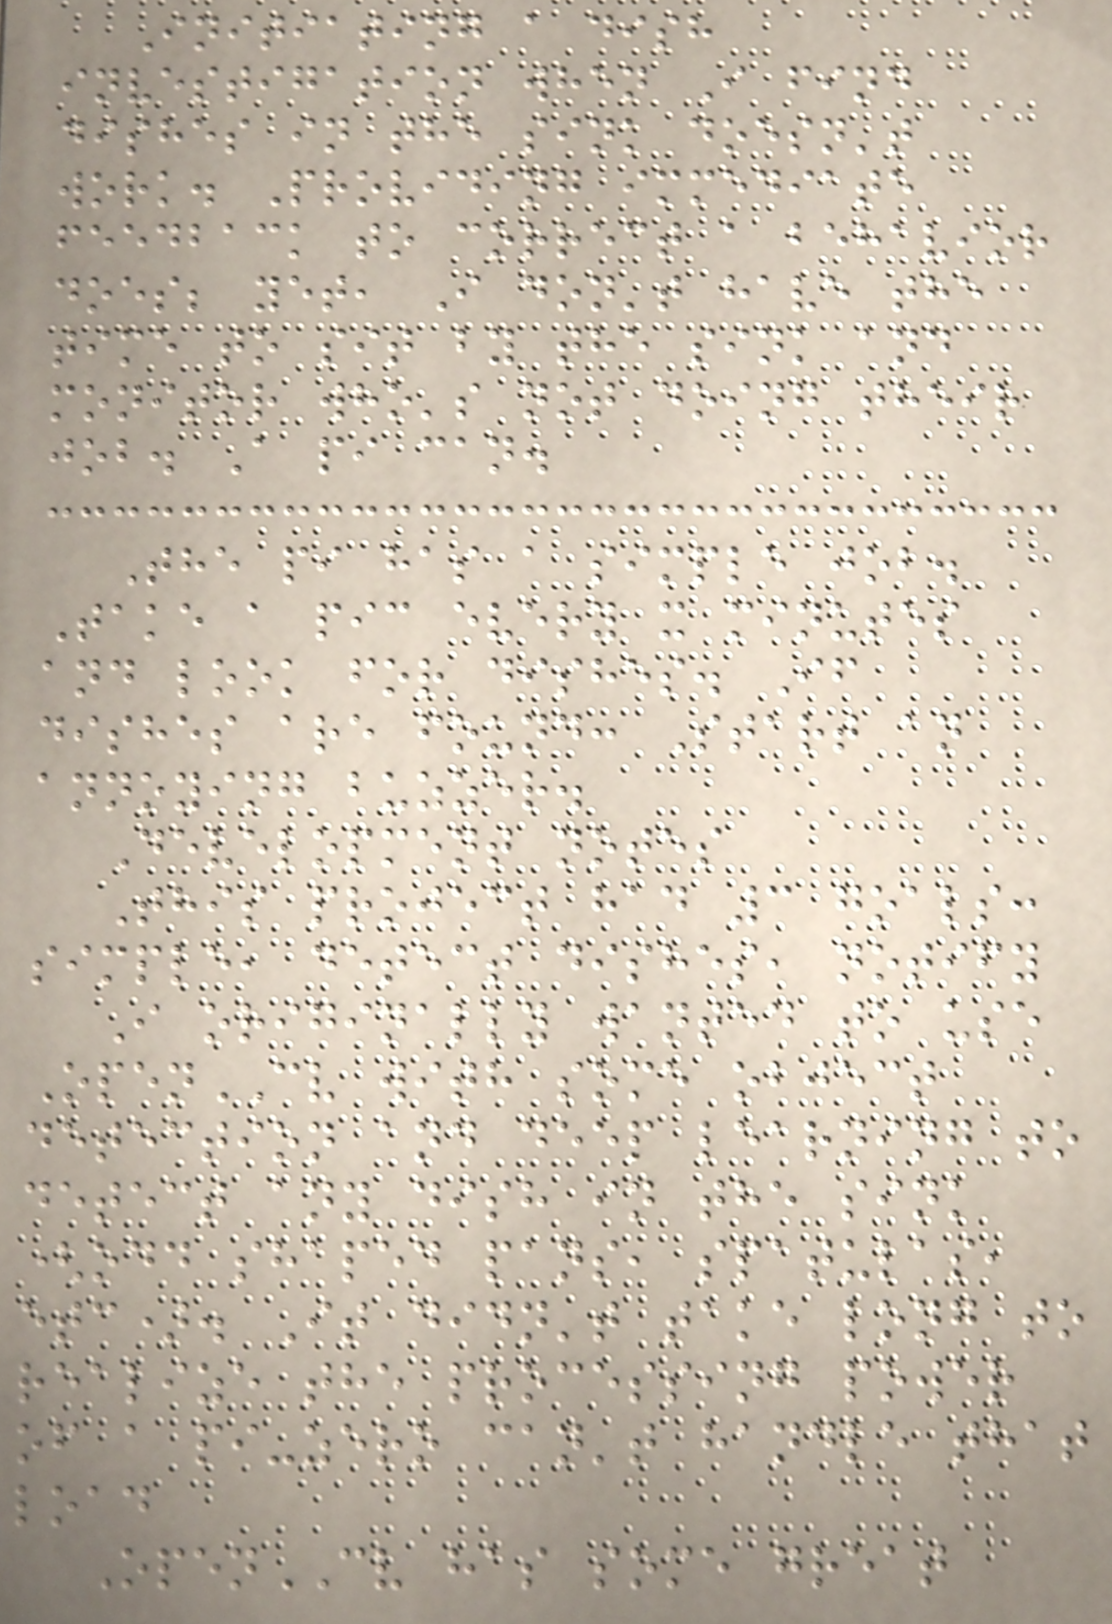Initiating a dish
investigation when I find
dishes in the sink doesn't
work. Providing immediate
feedback to correct a behavior
does; yet, I don't have the
time to sit by the sink and
monitor who's not doing their
job. A pi can.
The pi has a simple job.
Take a pic every x minutes
and look for dishes. If
dishes are found: Start an
annoying buzzer.
Development notes
This project had 3 goals:
simple, detect dishes, notify
I originally wanted to use
OpenCV with some object
detection and deep learning to
detect any dish in the sink
(odd shaped pans, spatulas,
etc). It didn't take long to
realize the processing power
of a pi-zero can't handle that
load
OpenCV has some great
